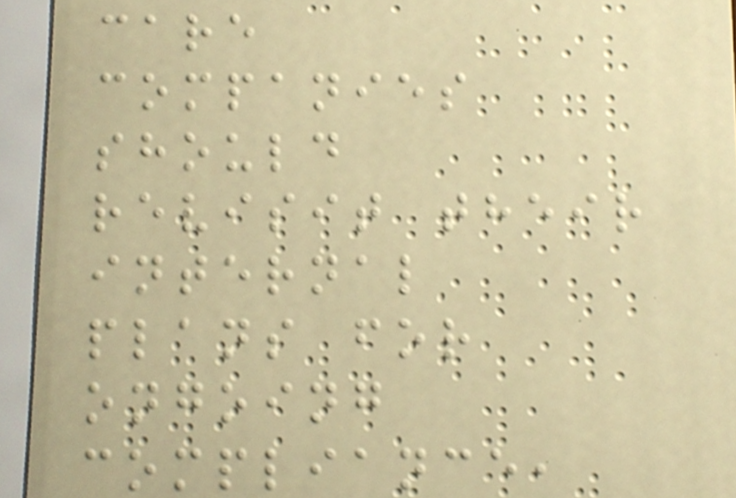care
companies
should
revisit their
internal
plans for
ongoing
compliance,
